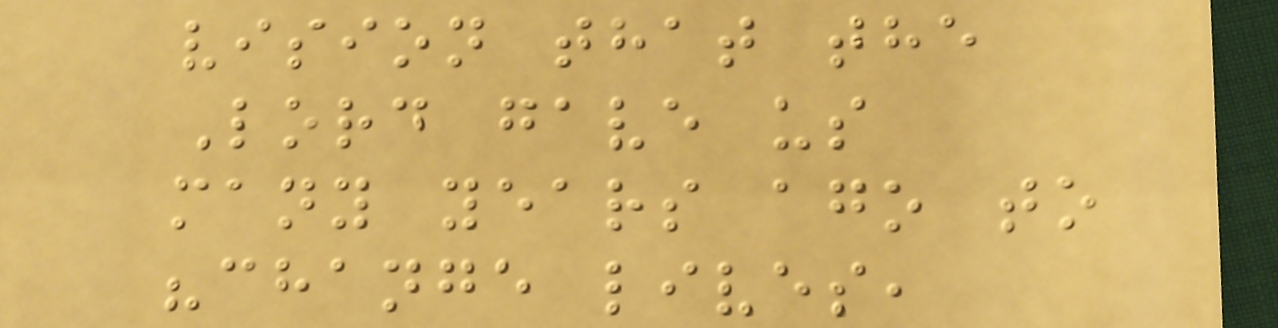vision that the
Lord gave us
many years ago to
"change lives,
